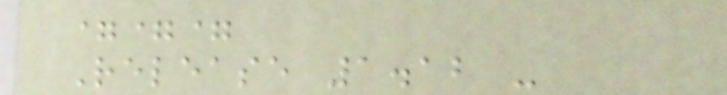===
Release 1.12 -
